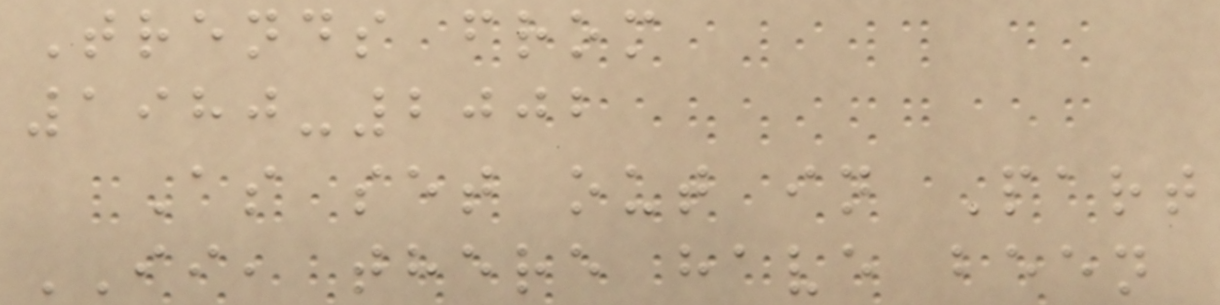Trends from
1980-2002
As set out in Part
II, there have been
